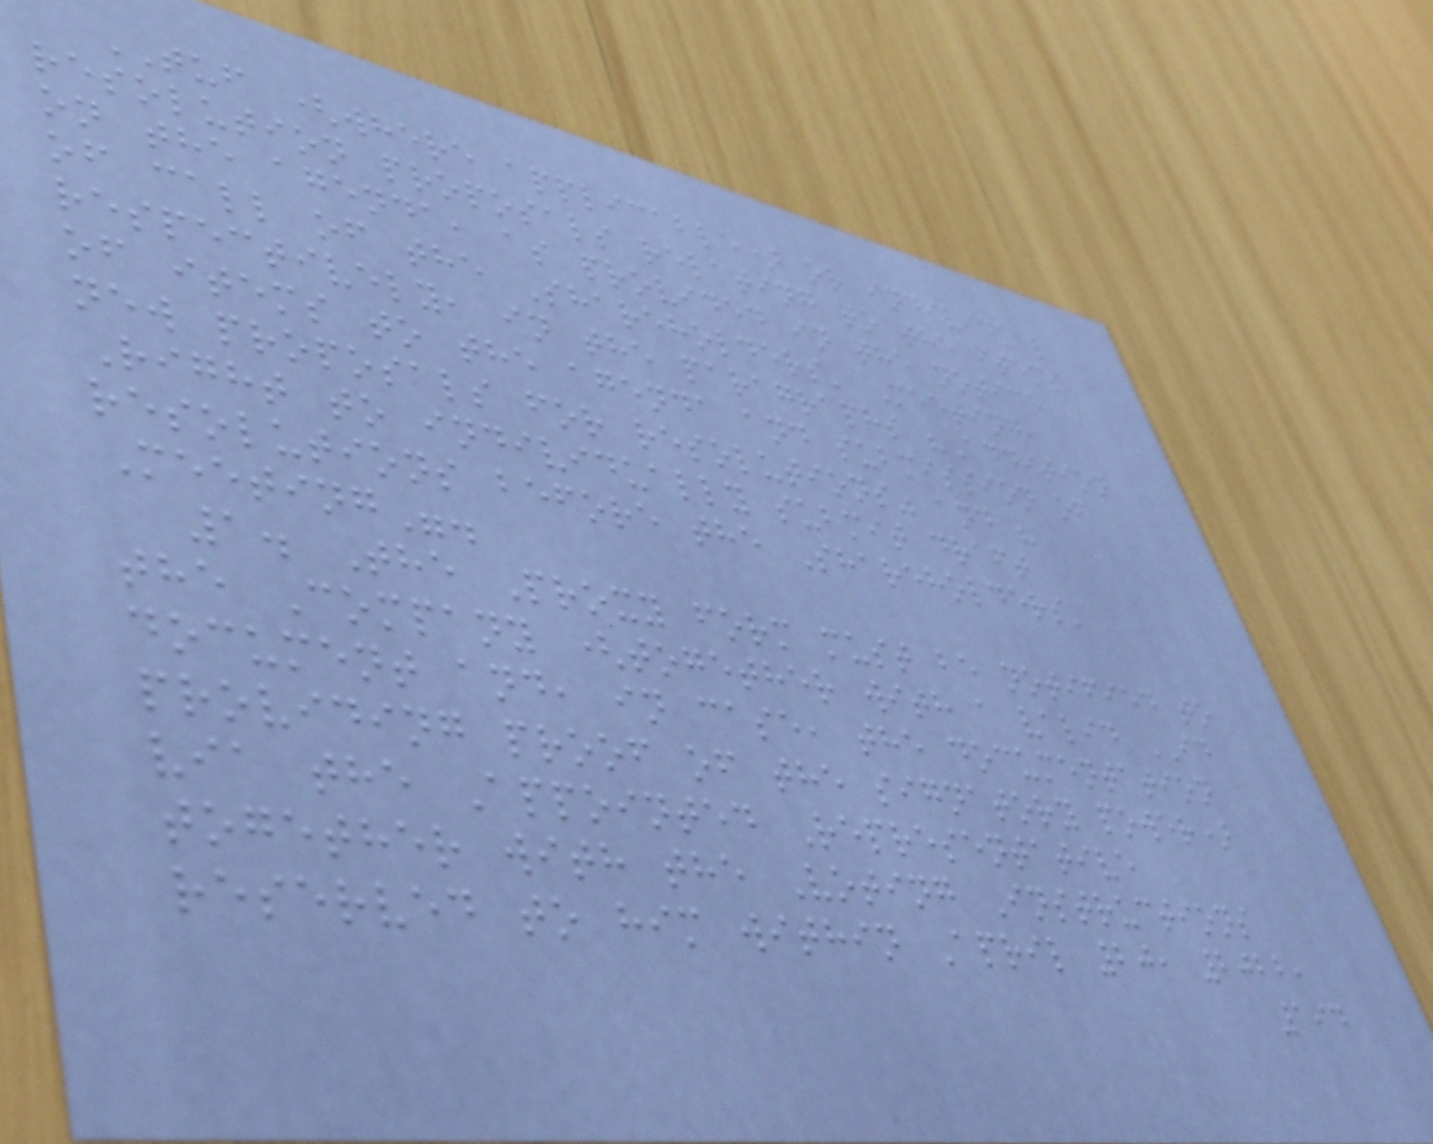TUF (where applicable) or individual
resolution proposals relating to the items
on the agenda, as provided in the notice
of call of the Shareholders' Meeting,
respectively, in the paragraphs "Addition
of items to the agenda and submission of
new proposals for resolutions" and "
Right to individually submit draft
resolutions before the Shareholders'
Meeting".
1. The Proxy form must be notified to
the Company (together with a valid ID
document and, in case, the documentation
providing proof of the signatory power)
via the Appointed Representative
together with the Voting Instructions
reserved to him within April 20, 2022,
194
